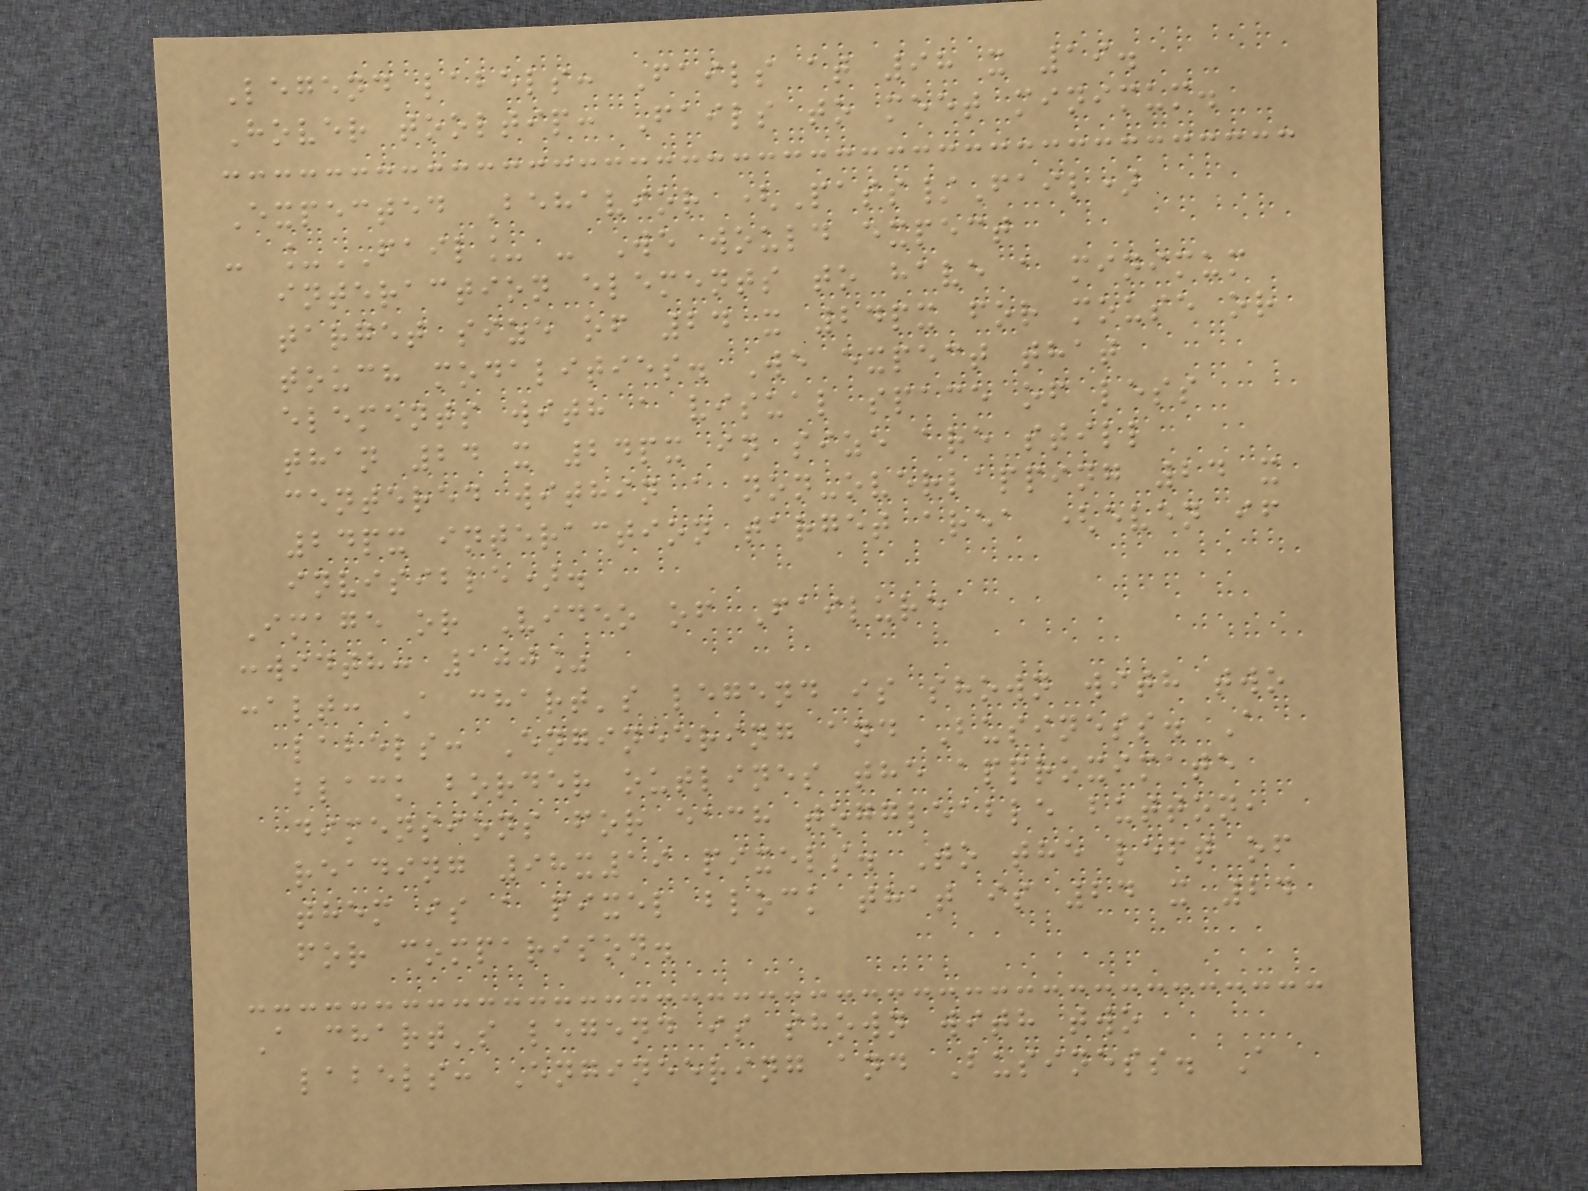Legend labels: Fails at 98 x 19.
Hover tooltip: Fails to meet minimum.
Expected Behavior (Pass/Fail)
- _FAIL_ - We would expect
interaction elements to have a minimum
target size of 24 x 24px for mouse or
touch modalities. We expect that
elements with a visual space of less
than 24 x 24px in size are still
centered within a non-overlapping 24 x
24px interaction target area (even if
invisible).
Image or Video of Failure
:width: 100%
:alt: A chart's legend is shown with two
labels: Engineering and Business. A
black border outlines the approximate
dimensions for each toggleable button,
reading 98x19 pixels. To the left of
them is a pixel block that is 24 x 24
for comparison.
A chart's legend is shown with two
labels: Engineering and Business. A
